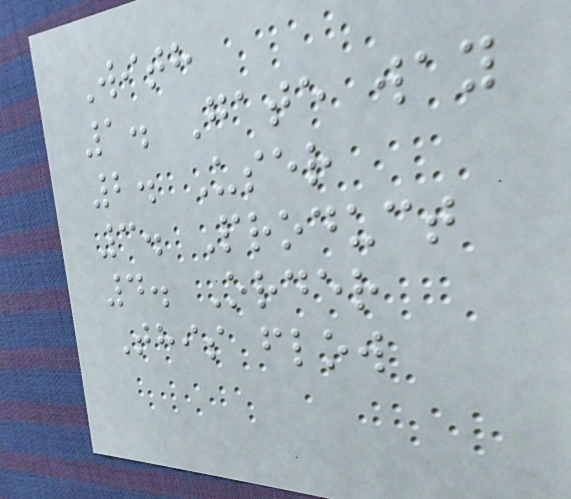With
1. Gate way
2. User
3. Product
4. Order
This flow
